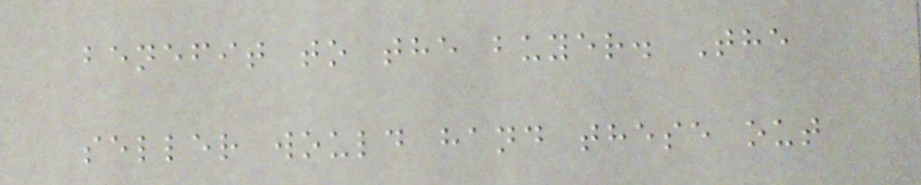benefit to the buyer. The
seller would hand these out
